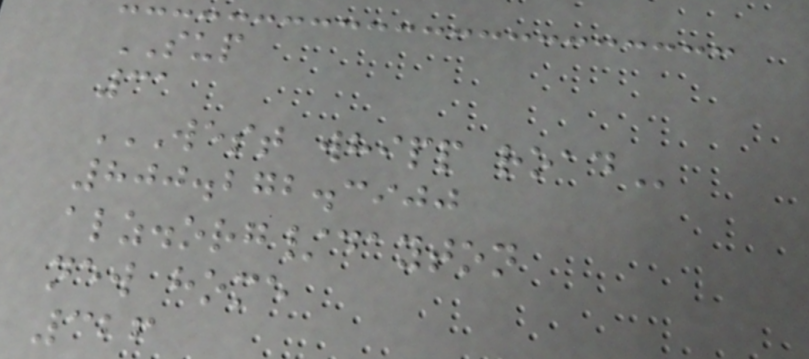SUP
31
WEST WHIPP ROAD
800.272.3900
alz.org/dayton
new home
326
